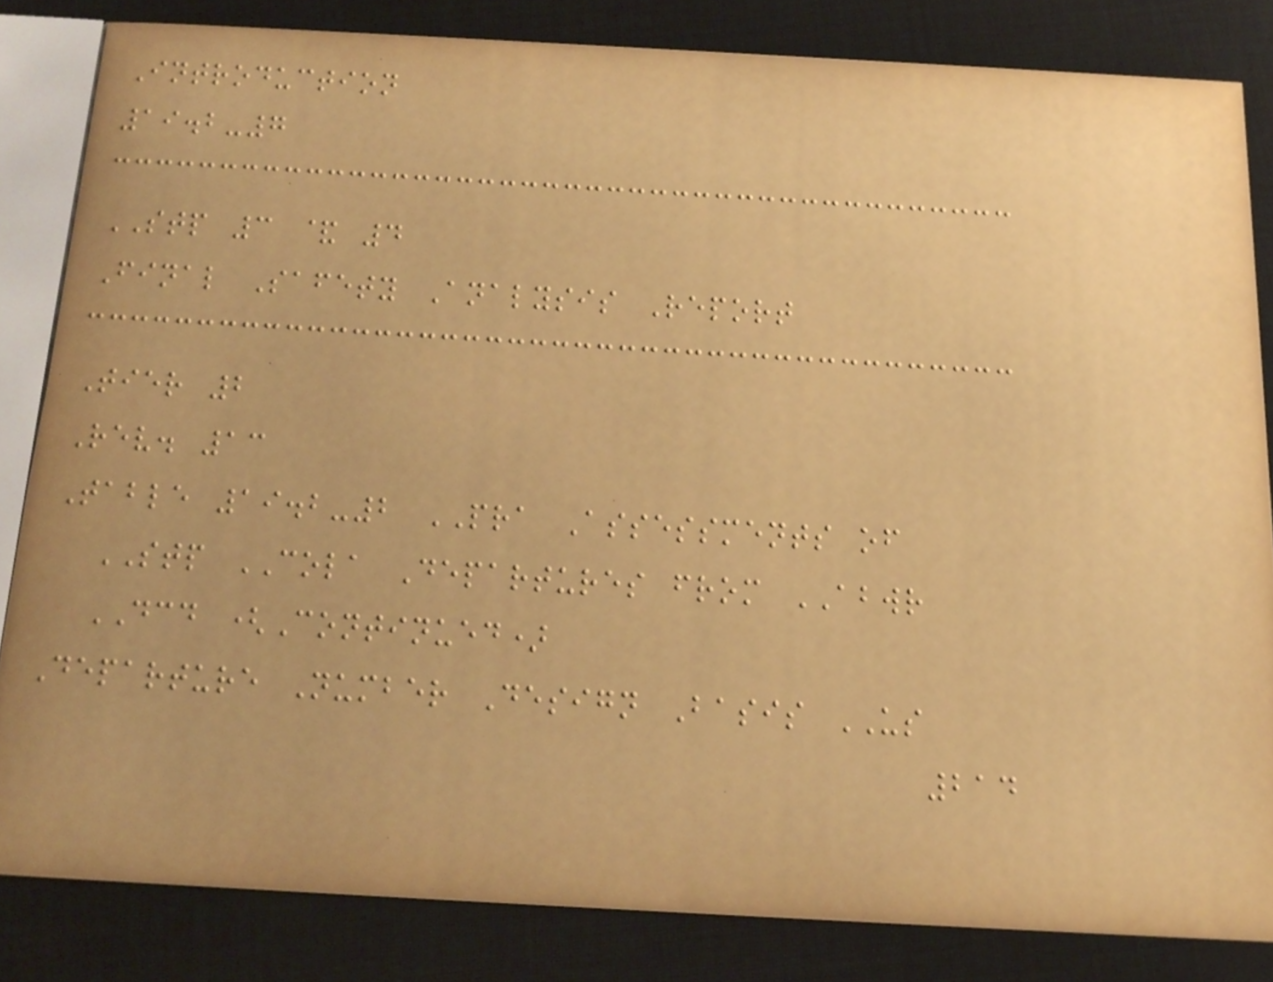Introduction
19.2-7
STP 3 & 4
Final Safety Analysis Report
Tier 2
Rev. 13
Table 19.2-2 PRA Assessments of
STP COLA Departures from ABWR
DCD (Continued)
Departure Number Design Basis US
214
